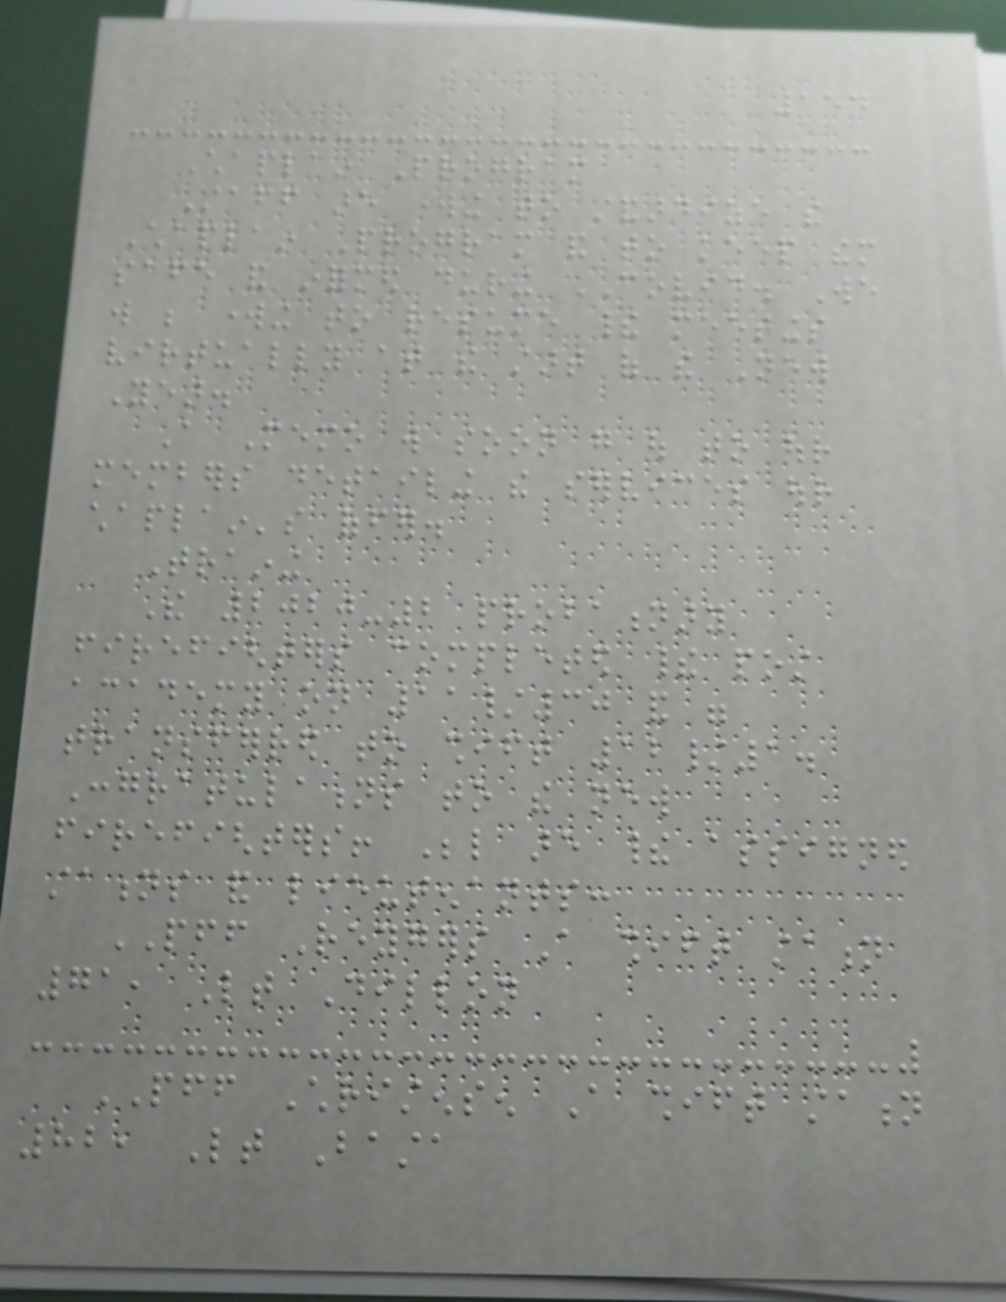154
Chaplain Program
Staff are working to standardize the
Chaplain Program and to keep them
safe and informed during COVID. We
will be working to resume their meetings
virtually at the start of the New
Year.
A Memo will soon go out to our
members detailing the services our
chaplain's offer.
Training
The 2020-2 probationary
firefighters completed their post
academy on 11/30 and were
transferred to shift 12/1.
Congratulations to the new
firefighters! Below are their assigned
stations and lieutenants:
PFF Reygers A shift station
71, Lt Dillon
PFF Christensen A shift station
82, Lt Basta
